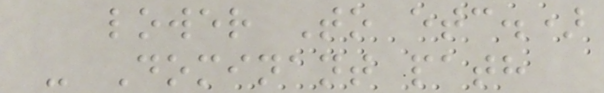lower To etc.)
- Dominant path
